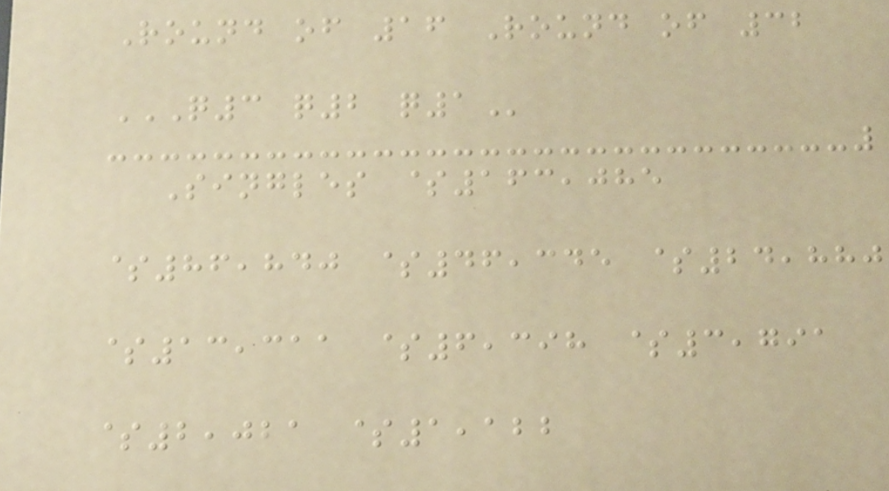Round of 16 Round of 32
Q3 Q2 Q1
Singles $163,085
$86,840 $46,345 $24,880
$13,311 $6,398 $3,791
$2,021 $1,122
